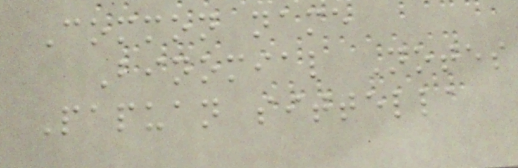Common name
Binomial Notes
Papuan sittella
